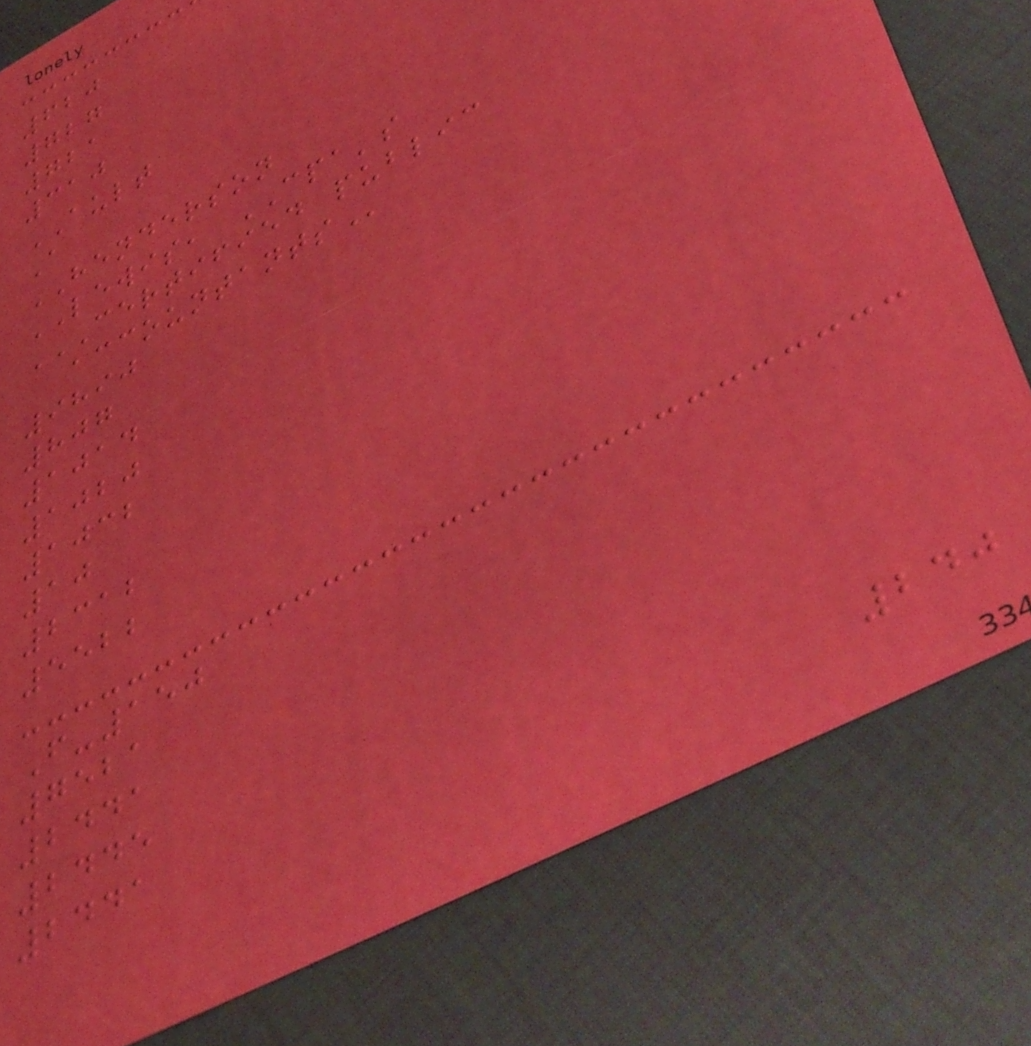620
727
721
310
AULT
A
HENDERSON
LEWIS, CPA's
CERTIFIED PUBLIC
ACCOUNTANTS
9890
807
1014
1020
1032
10
2312
5522
F-150
7521
2441
2445
2441
240
